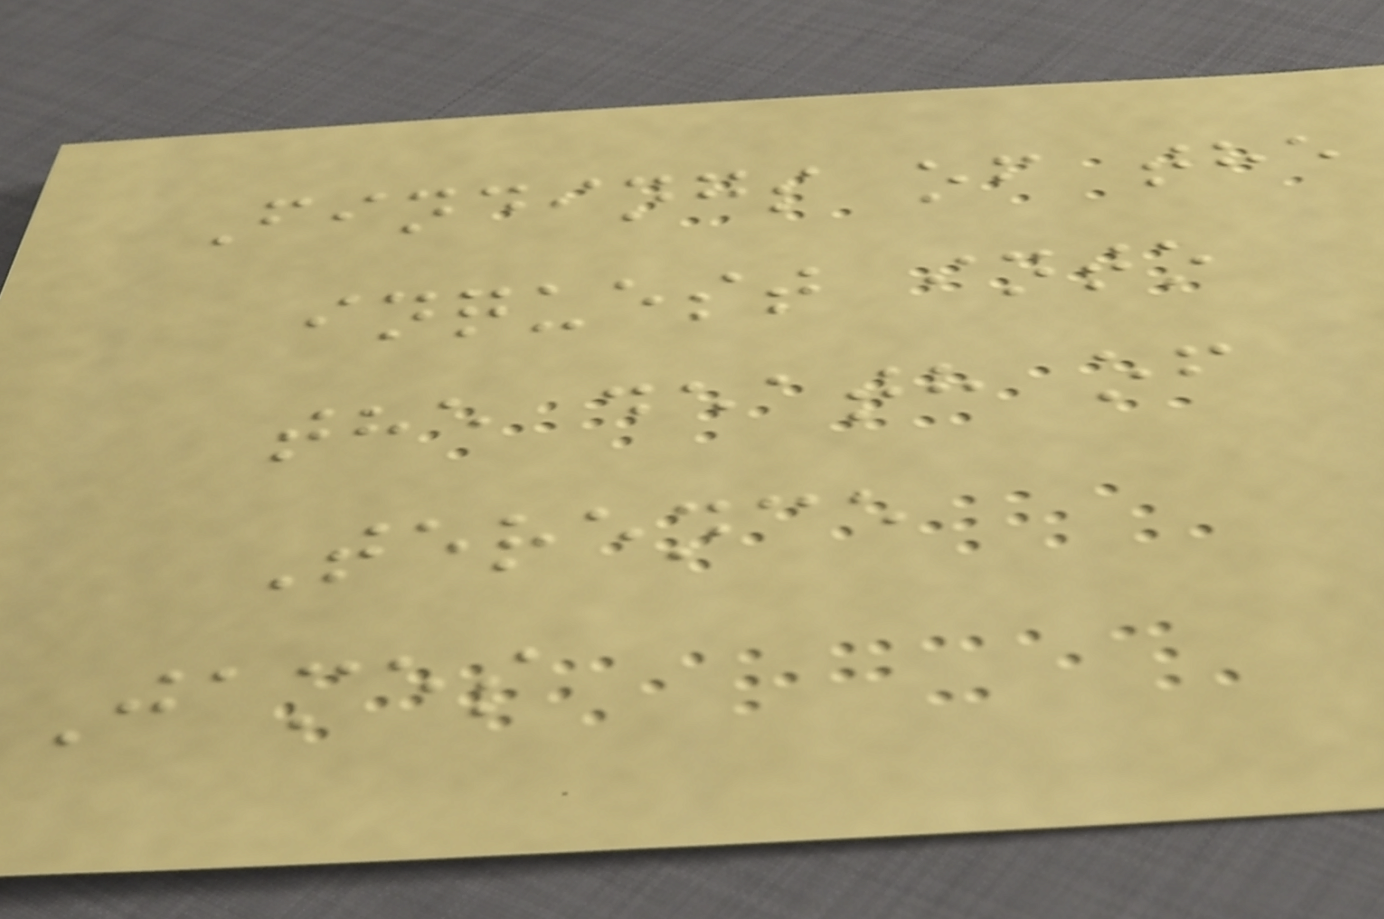Findings of the
inquest into
the death of
Terence
James
